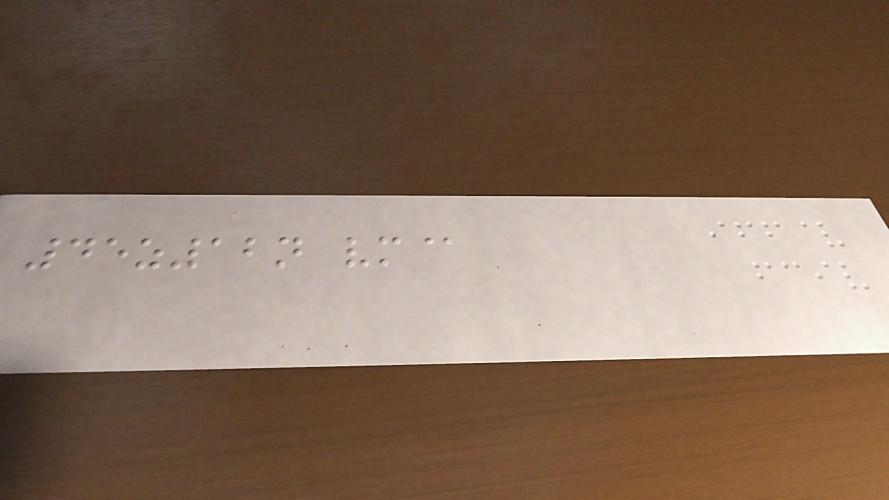45z12n vm@
